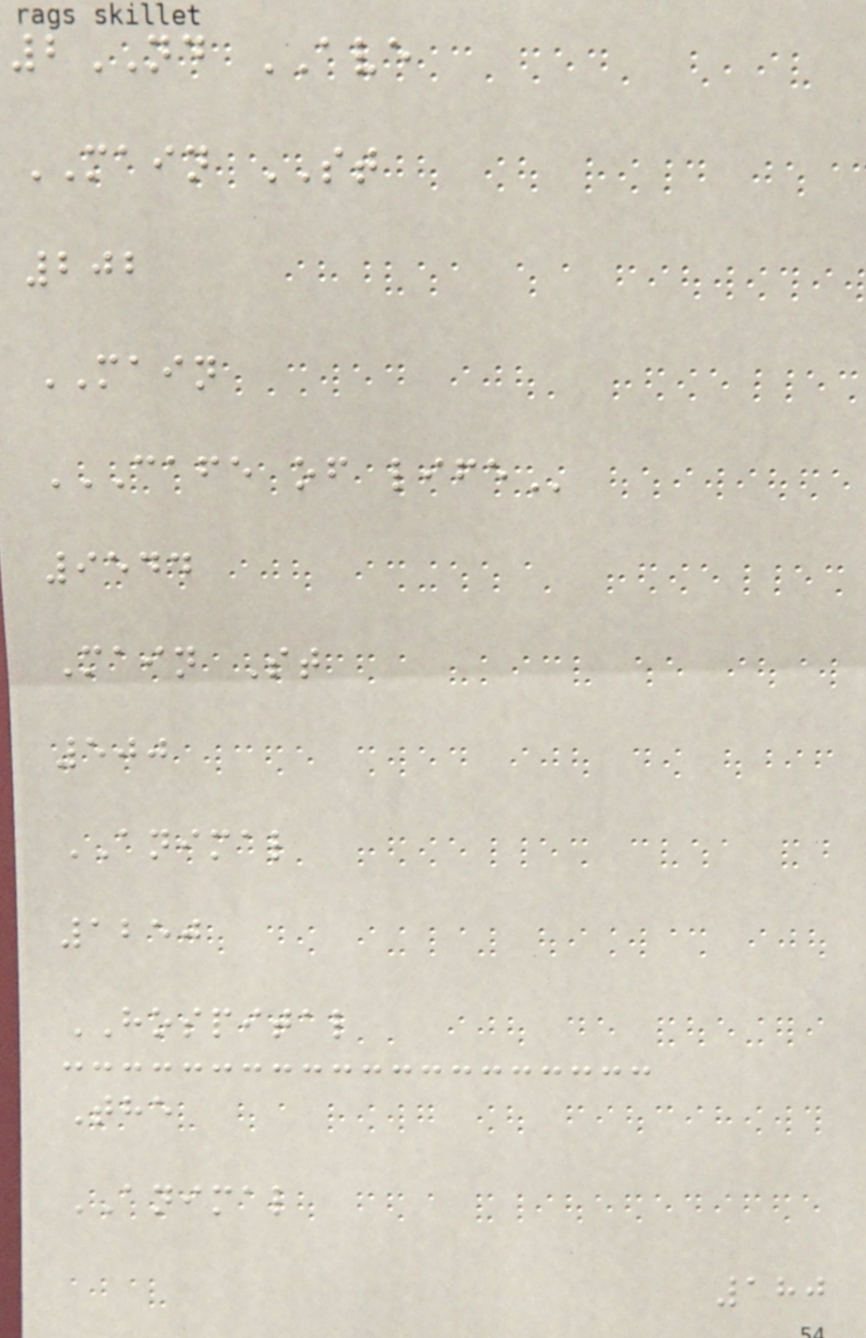2ND AVE
MAIN ST
202
MAIN
CAFE OF LIFE
9544
Main St
500
ANIMAL
1250
HOSPITAL
The
ANIMAL
180
